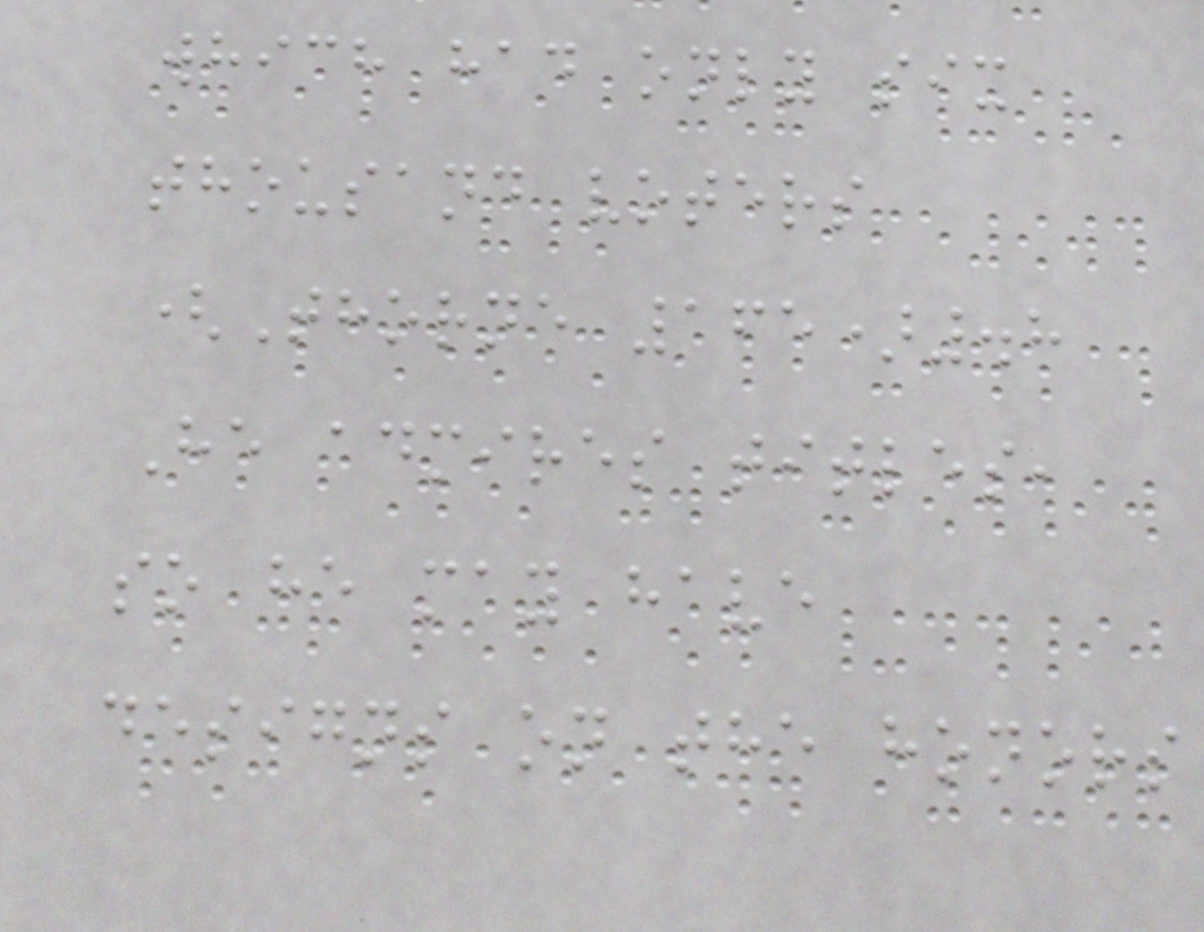which had only six
thousand voters
(Thorne 165).8
He admires titles,
so he may have
designs on the honors
